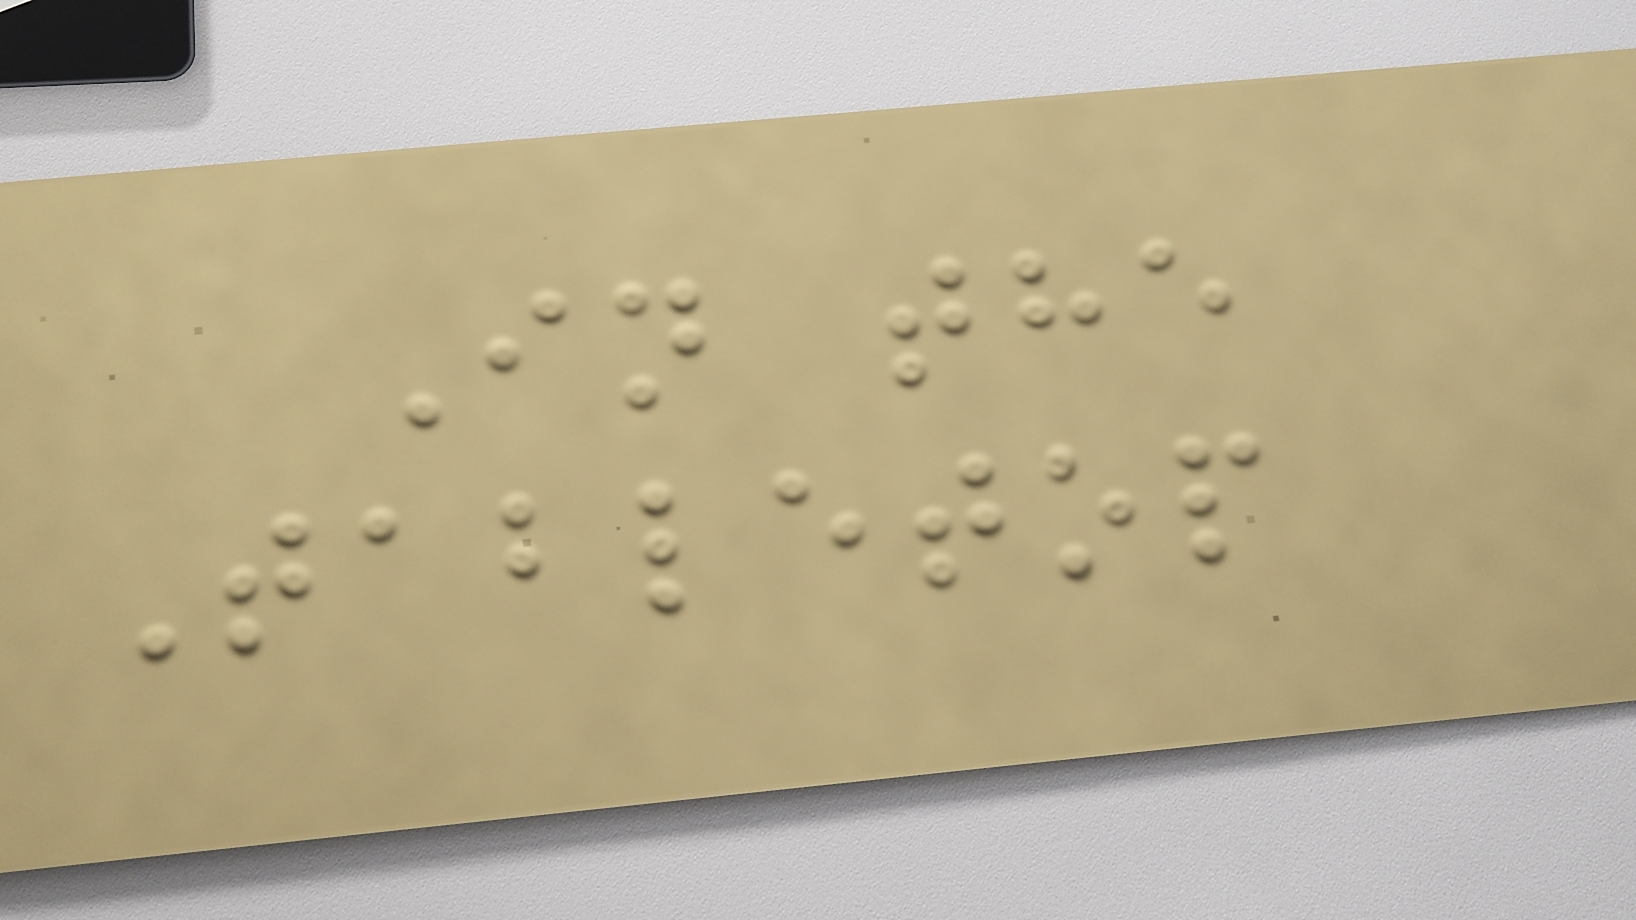In the
Tabletop
